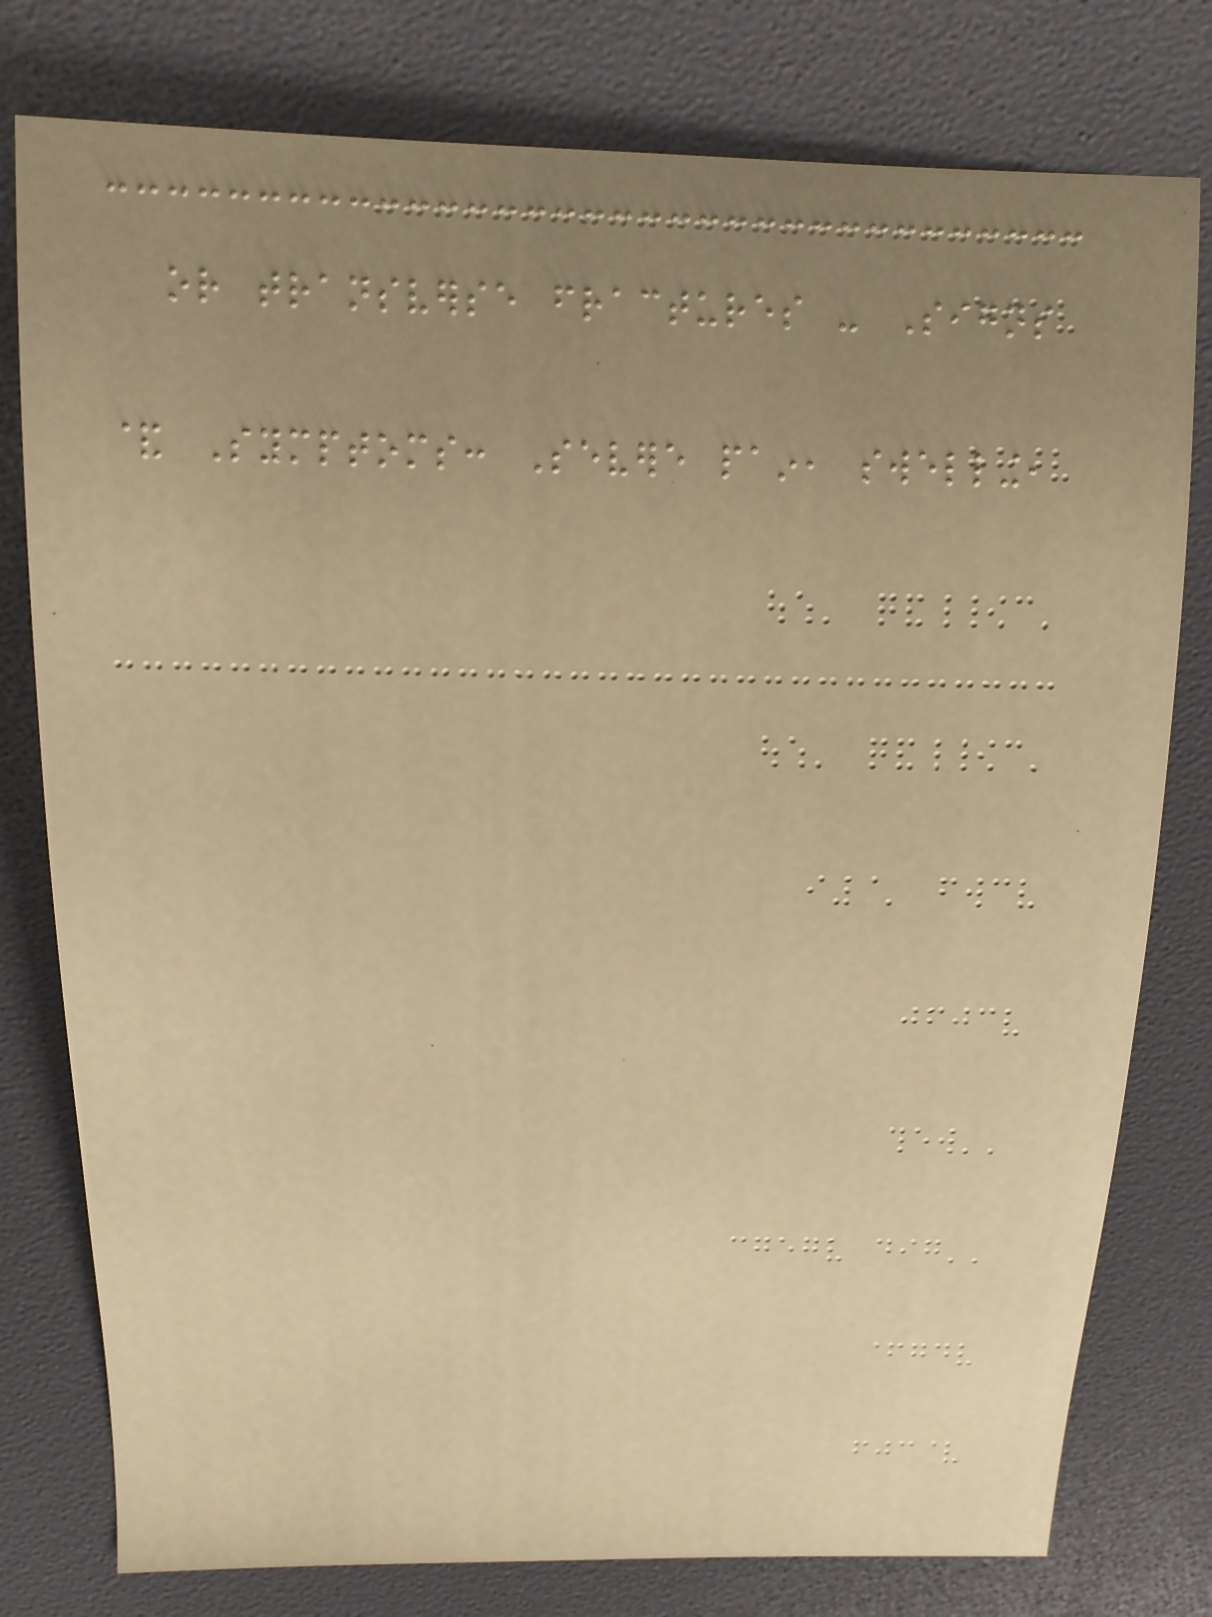or transverse fractures - Signs
& Symptoms: Severe pain, swelling,
